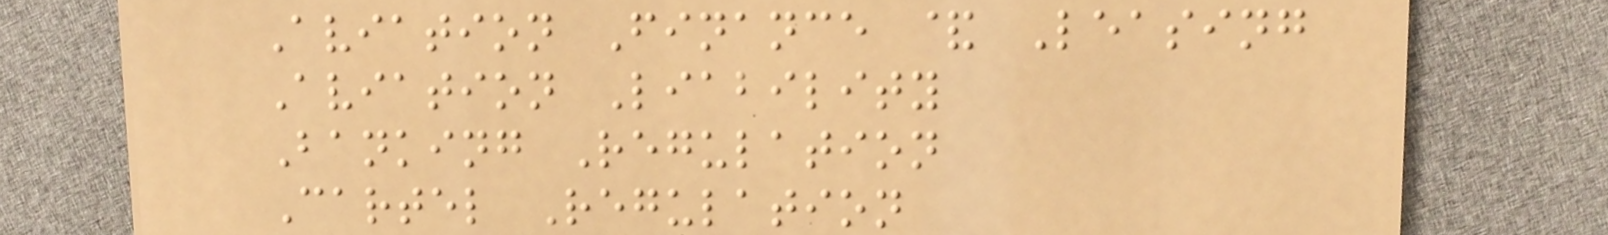Aviation Finance & Leasing
Aviation Liability
Banking Regulation
Cartel Regulation
